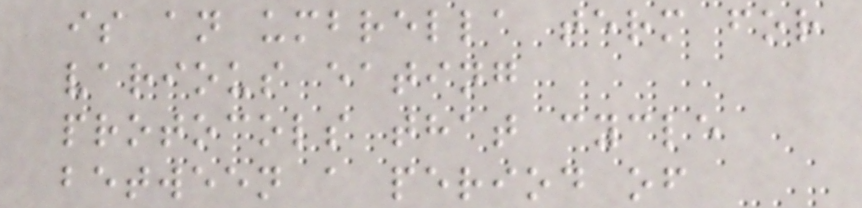is an umbrella term for
various eating
protocols that cycle
between a period of
